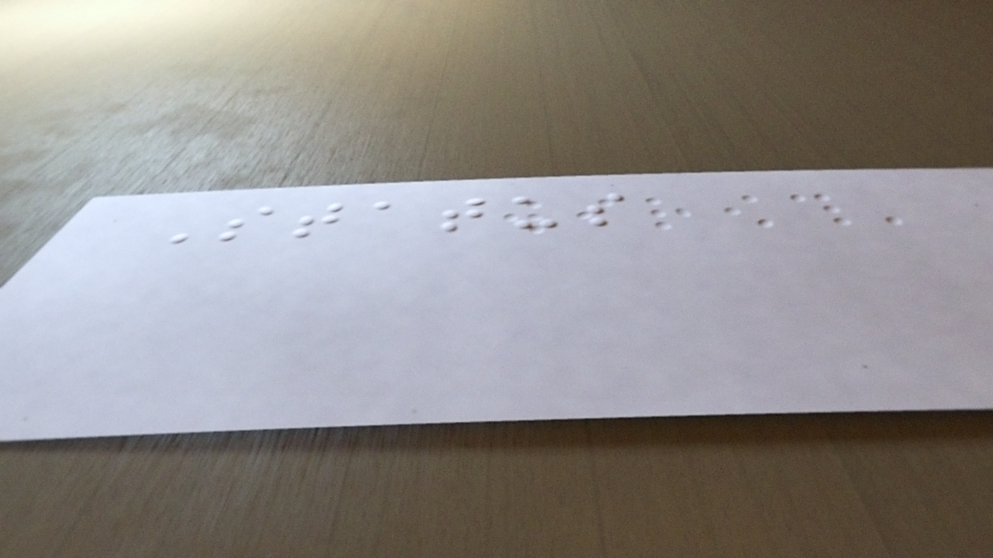Status
